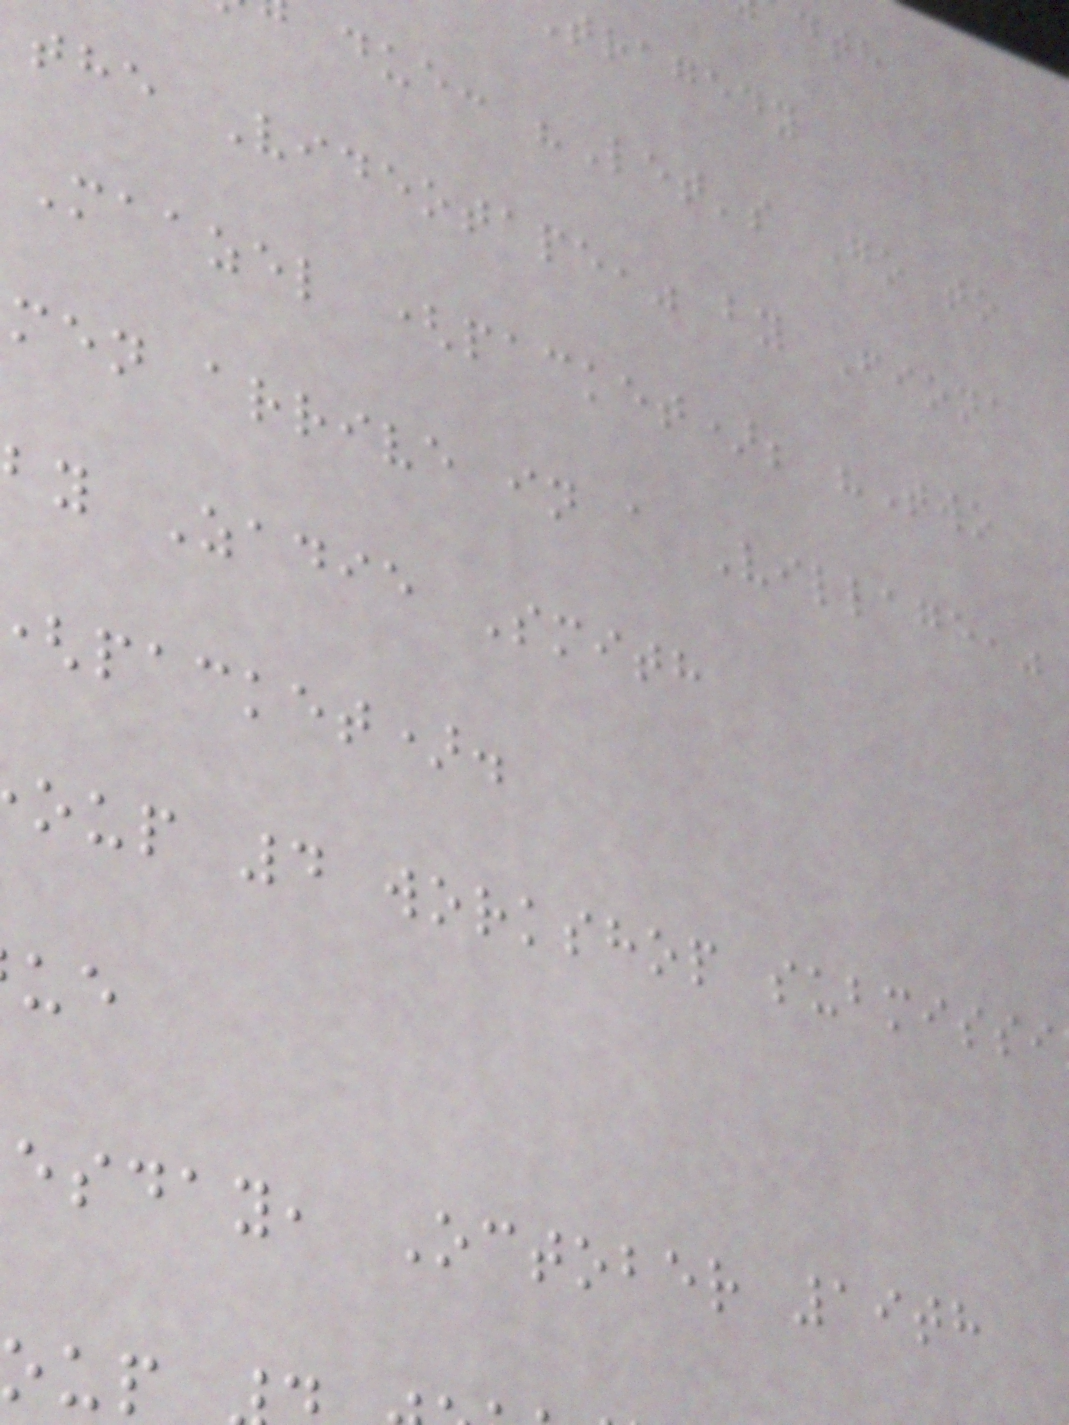tragedy
due: "Let's Go to
the Videotape," by Fiona
Maazel (packet); "Two
men arrive in a Village,"
by Zadie Smith
packet).
oup 4 workshop submissi
esday, October 19th
